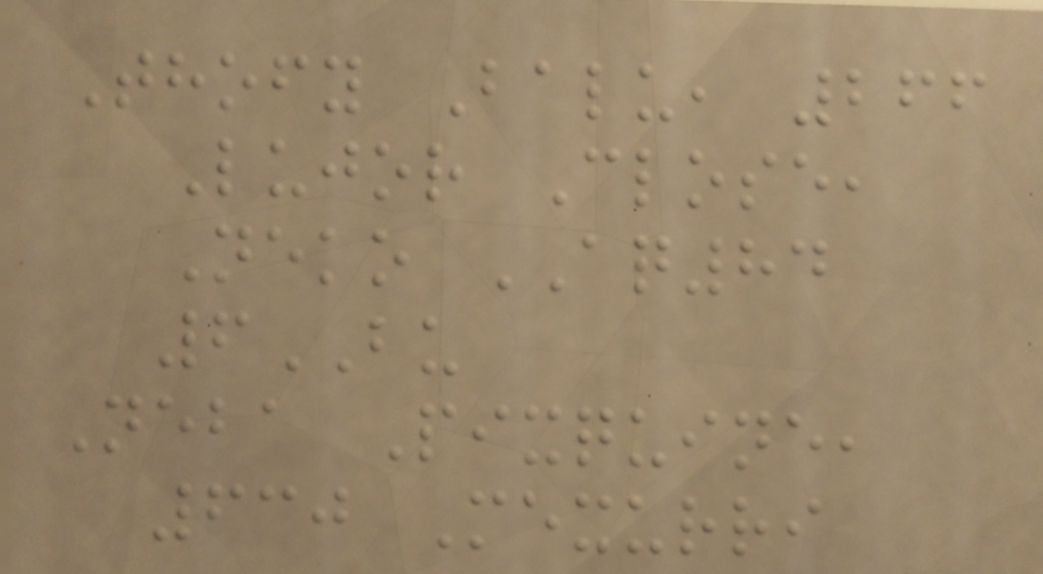Thofy Balu, 266
Lujor Close,
Neko AQ84
6BU
Neba Pixquine,
630 Mexurri
